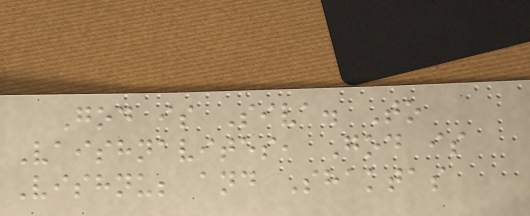God is Siva. To
Vaishnavites, God is
Vishnu; and Shaktas
